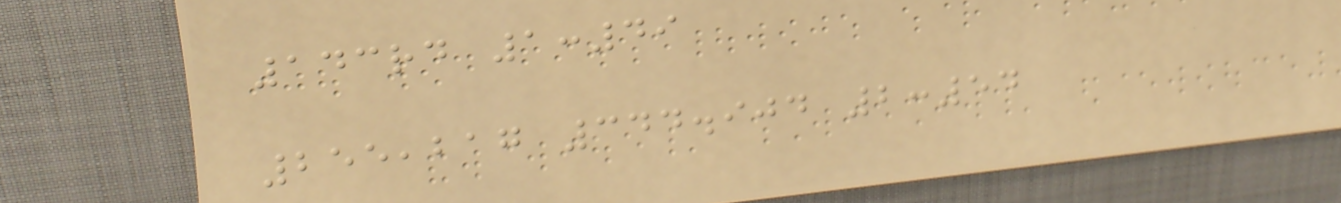143rd 1:49
255,217 344.904 2:54
